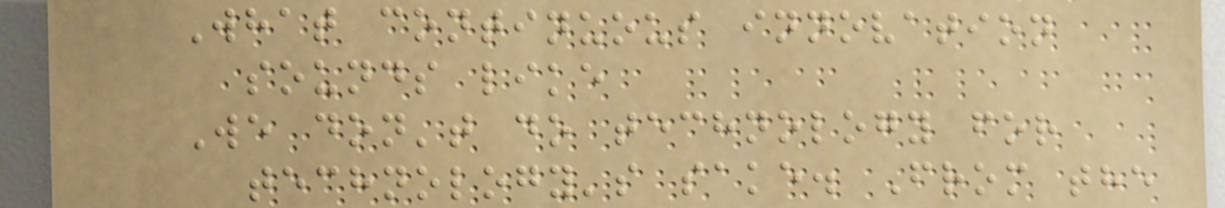What continuous innovation
sounds like
We don't do technology for
technology's sake. From the
